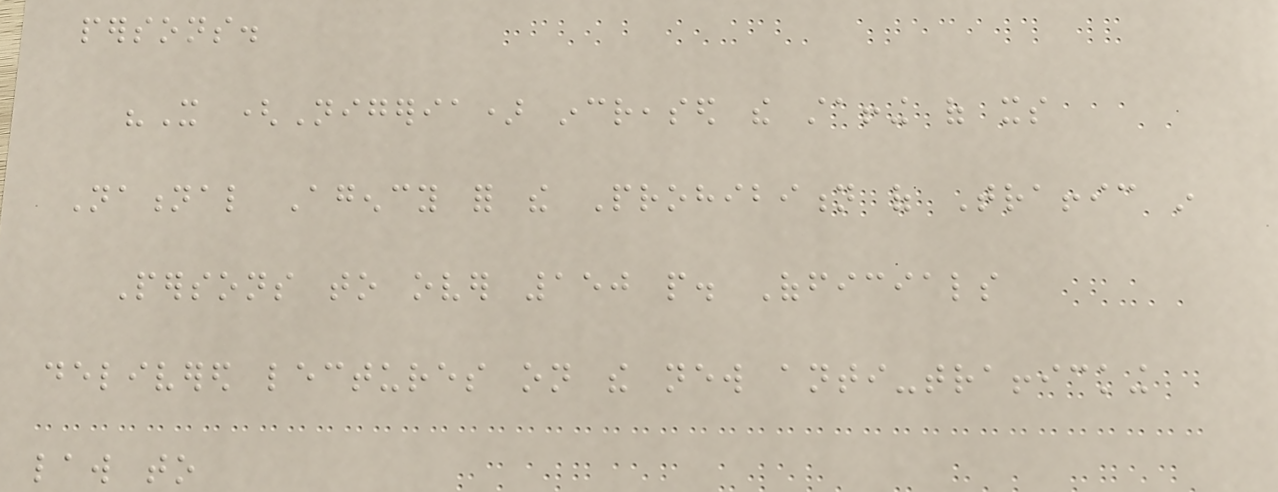persons.
"It (Nigeria) increased the staffing of its
National Agency for the Prohibition of Traffic in
Persons to over 150 people. Officials
delivered lectures on the new anti-trafficking
law to
